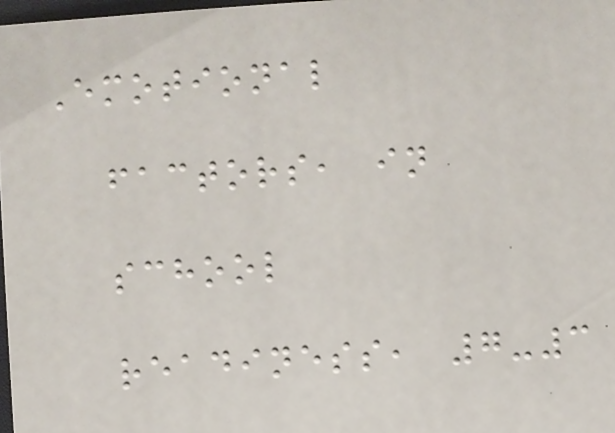Emotional
factors, in
school
readiness, 7-3
